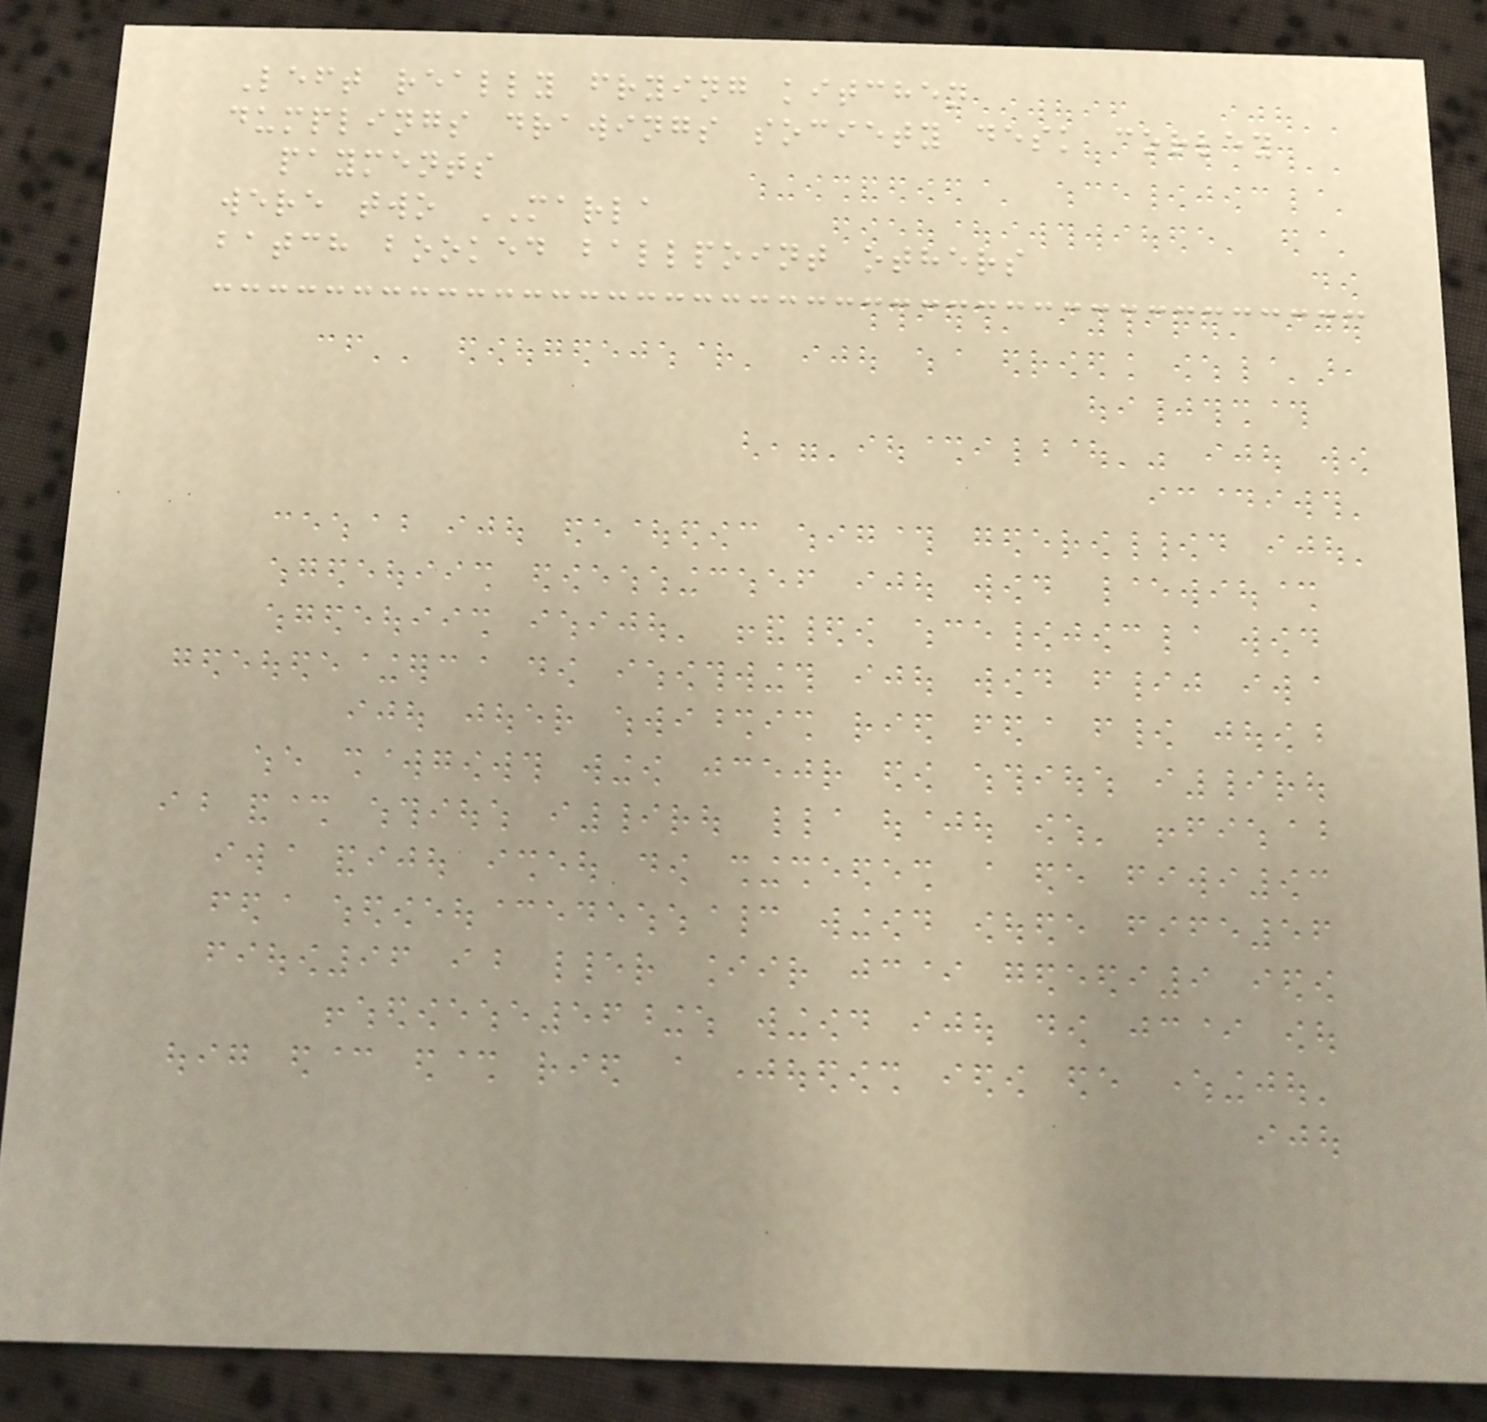Left really frying kitchen
dumplings drawings society desk corley
payments
were two MARLA
batch booked ballpoint others
